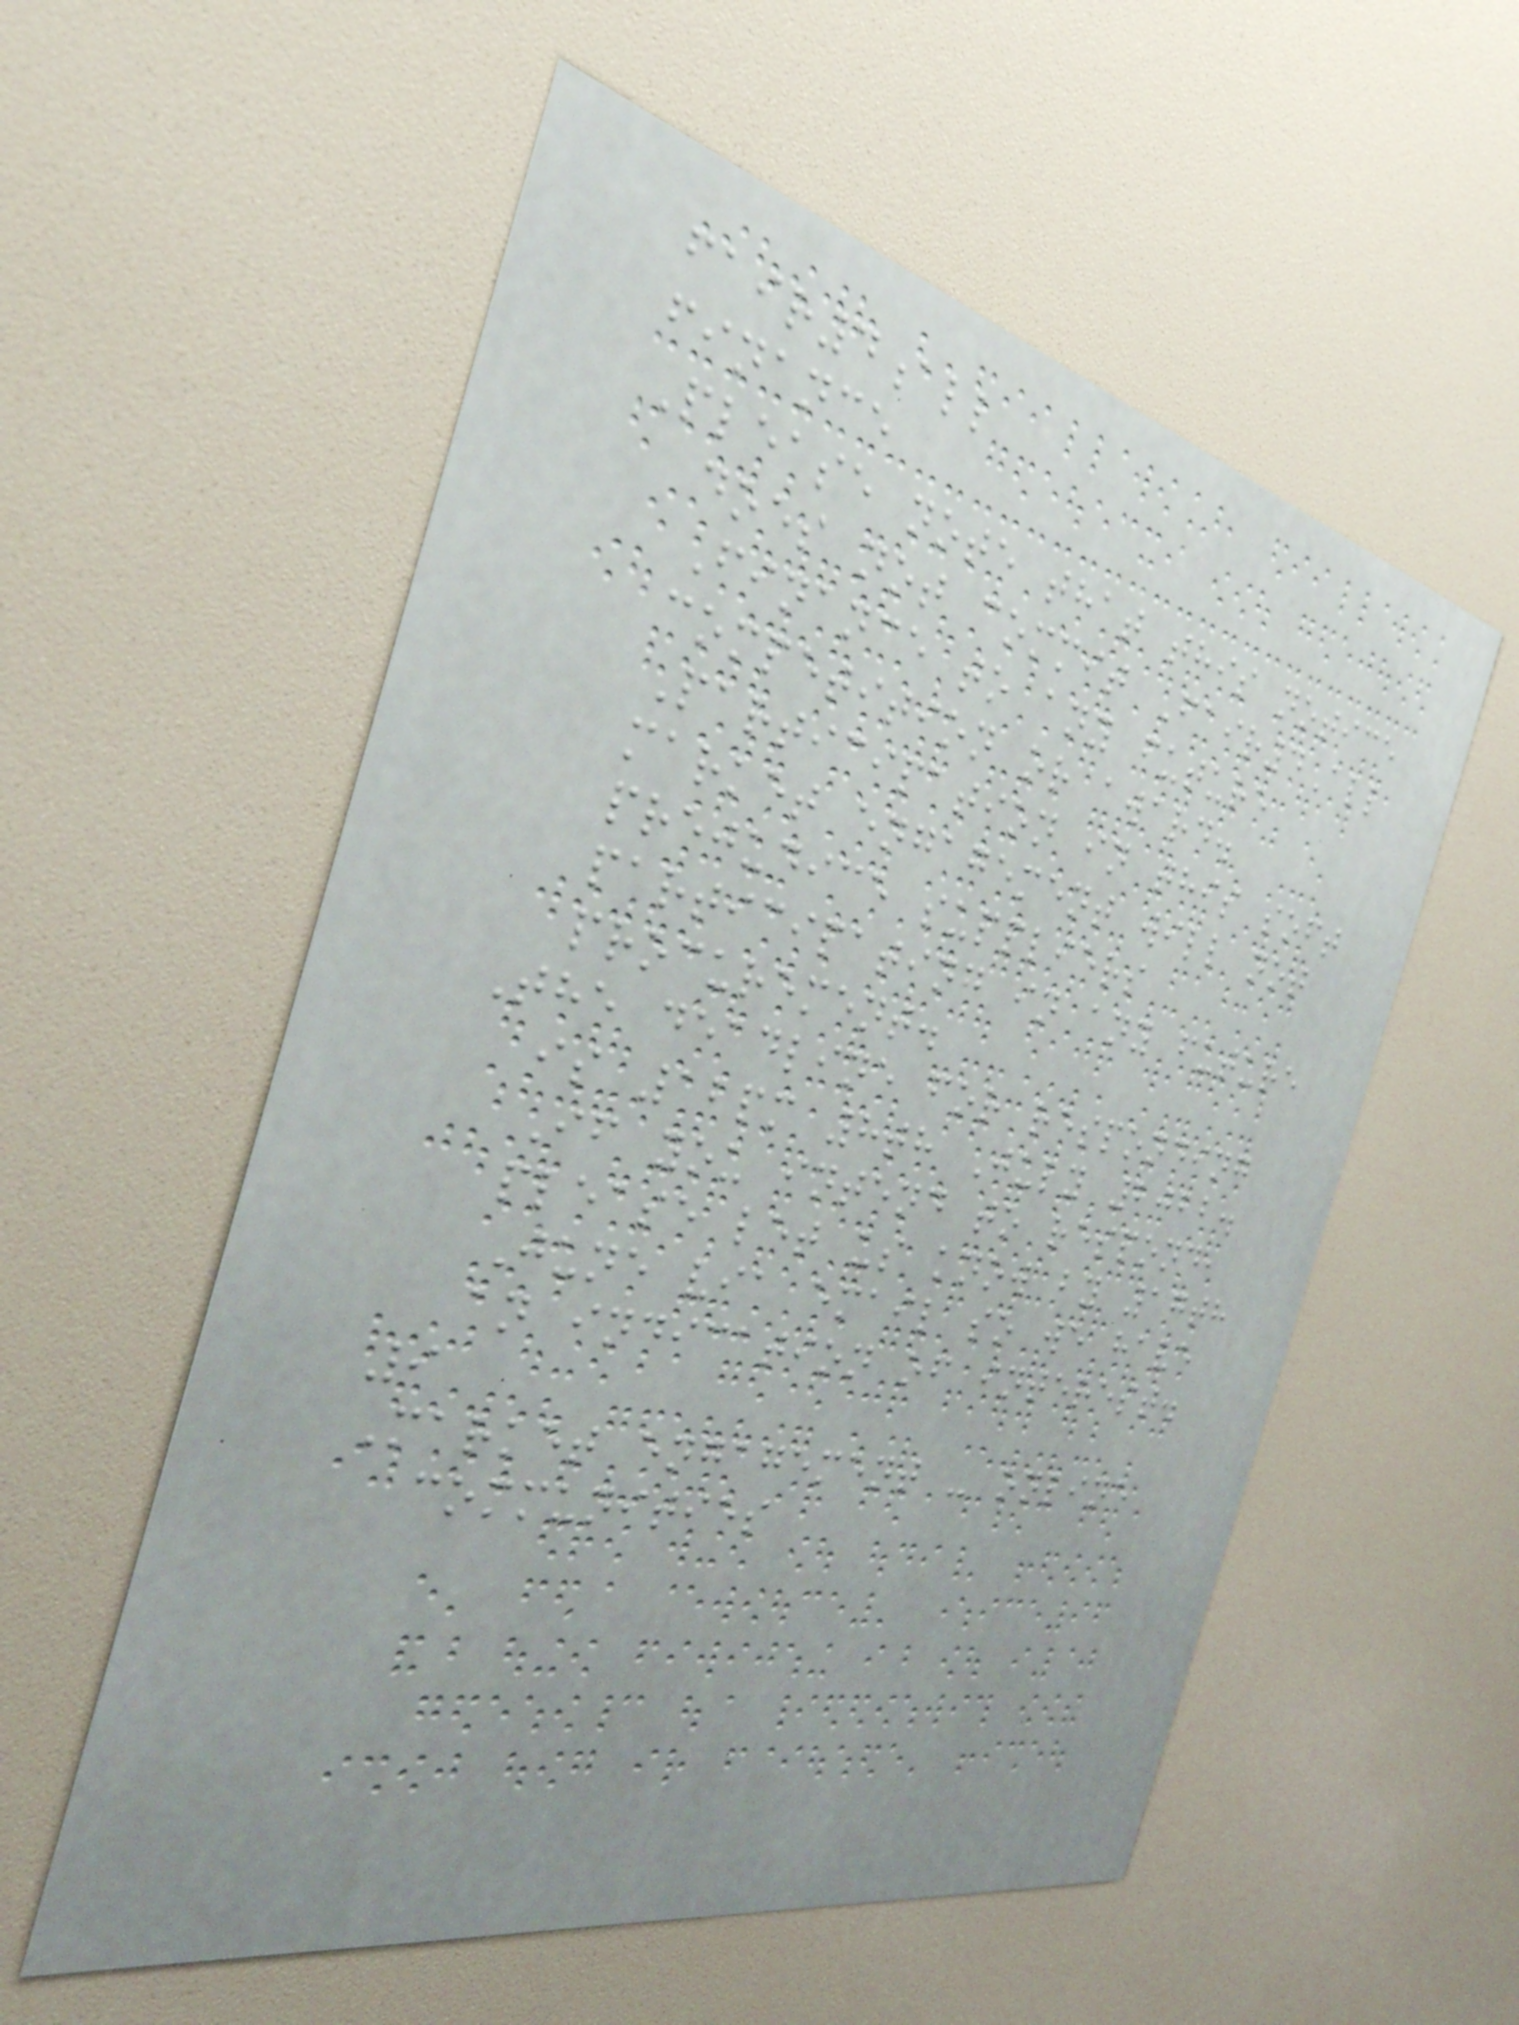fair4all
finance
Please note that this notice
does not commit Fair4All
Finance to any future
competition or award.
Participation in this soft
market engagement will not
prejudice suppliers
participating in any future
procurement.
The deadline for responding
is 12pm 8th July 2022.
If you intend to respond,
please let us know by 17th
June via email so we have
an indication of interest.
9
Market engagement - online
communities
